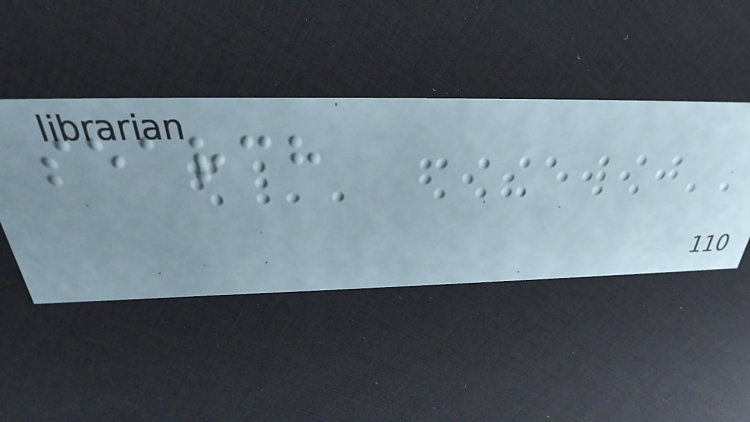search
